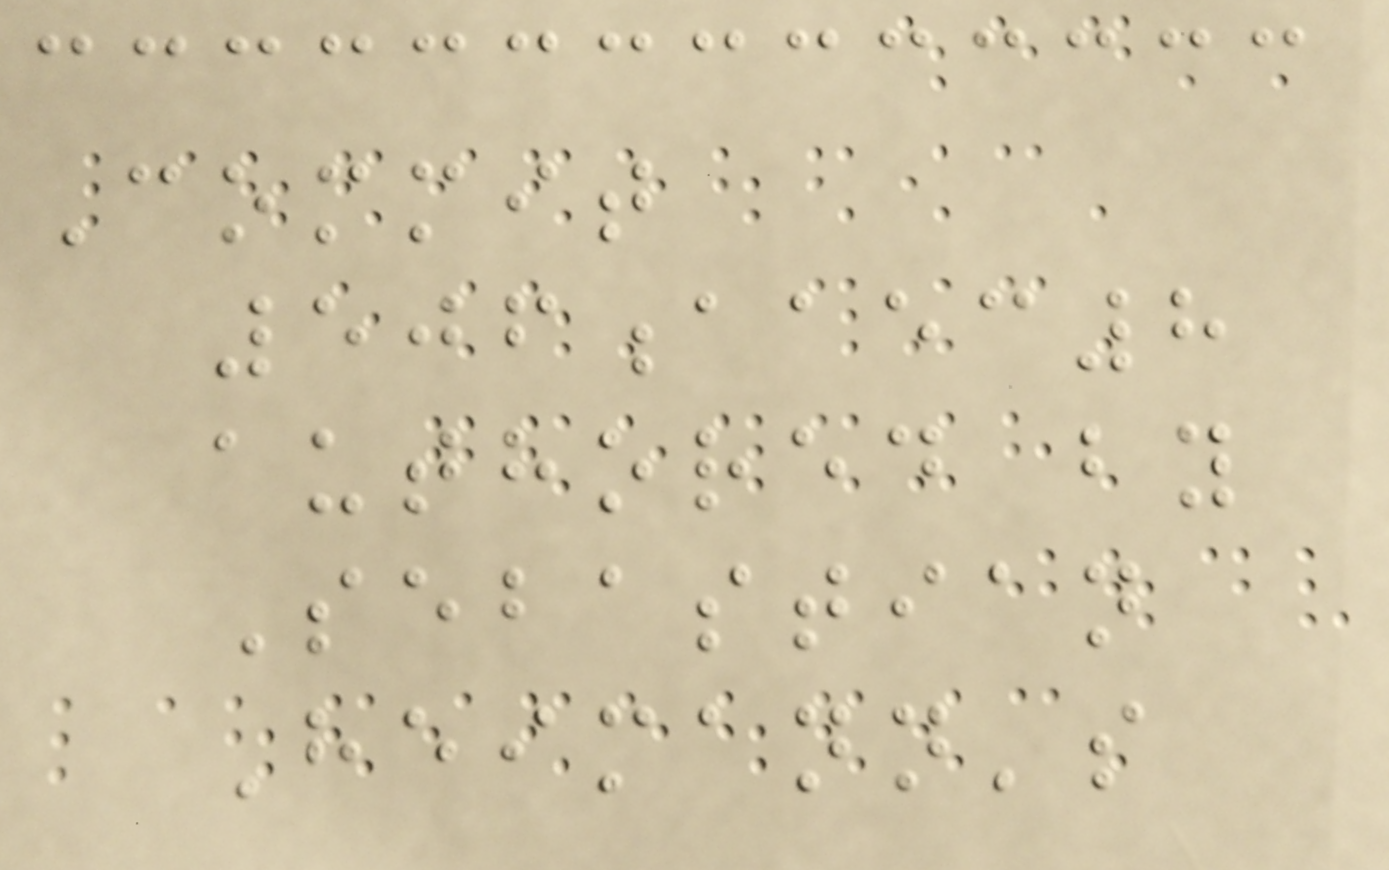Commit
506aaec8
authored by
Sebastian
Heimann's
